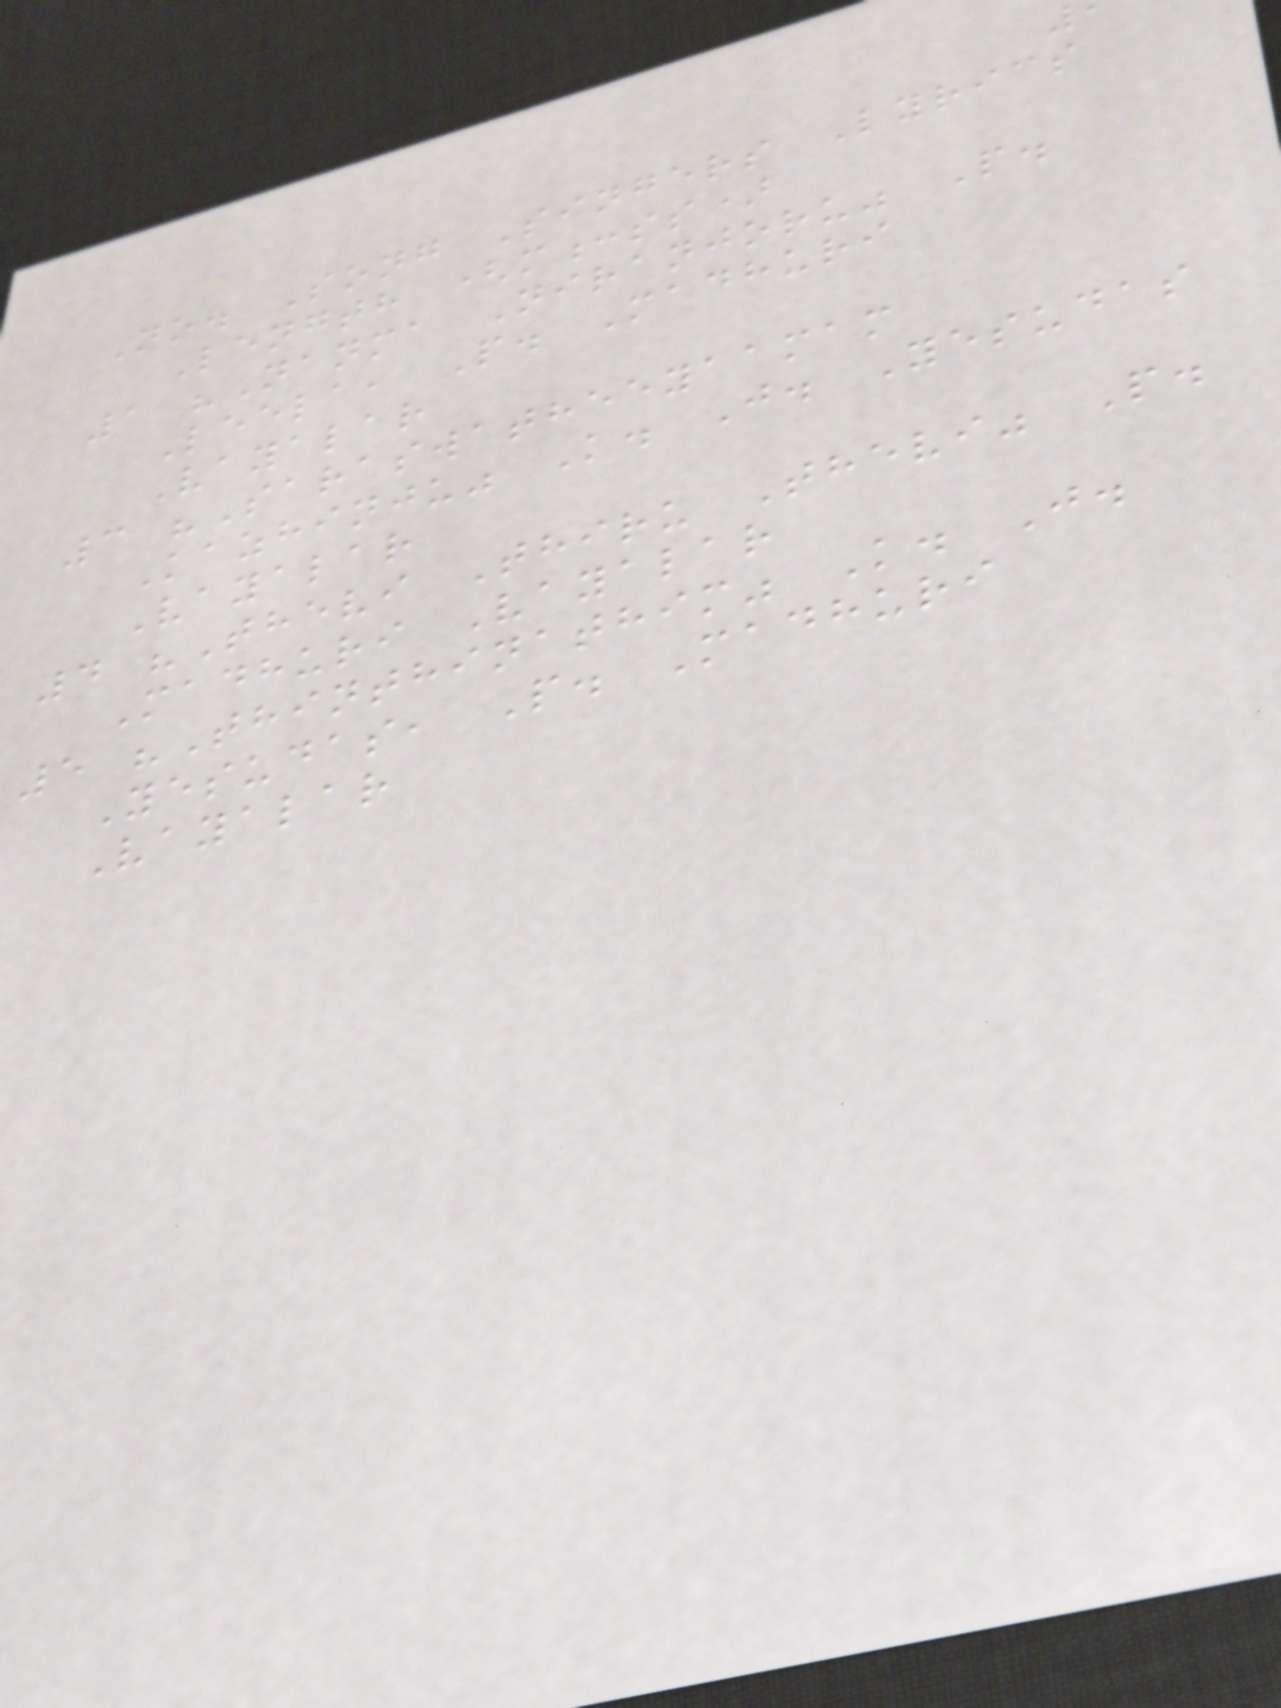No. Song Singers Lyrics
Length (m:ss)
1 "Nanma Niranjoru" P.
Leela, P. Madhuri
Vayalar
3 "Saraswatheeyaamam
Kazhinju" K. J. Yesudas
Vayalar
4 "Thevi Thiru Thevi" P.
Madhuri Vayalar
5 "Thinthinathim" K. J.
Yesudas, P. Madhuri
Vayalar
